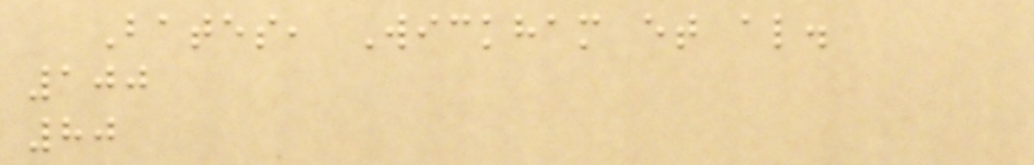Bates, Wickham et al.
100
80
